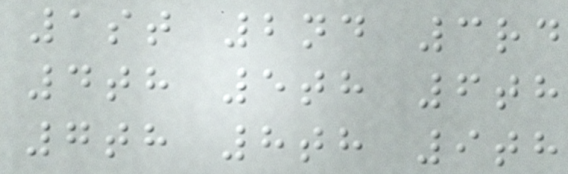1st 2nd 3rd
4th 5th 6th
7th 8th 9th
